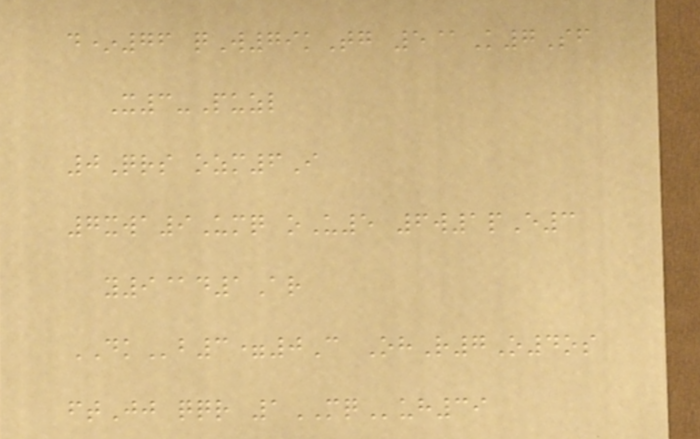d*76 qW79kTg 5@K7Sf
X3-Puzl
0Qrs ozm6I
7xwa9Umq oU5 6w1pE3
y9@d1Ar
DKb3=0C OhR7O4os
ftJj qqr 1MQuh39
